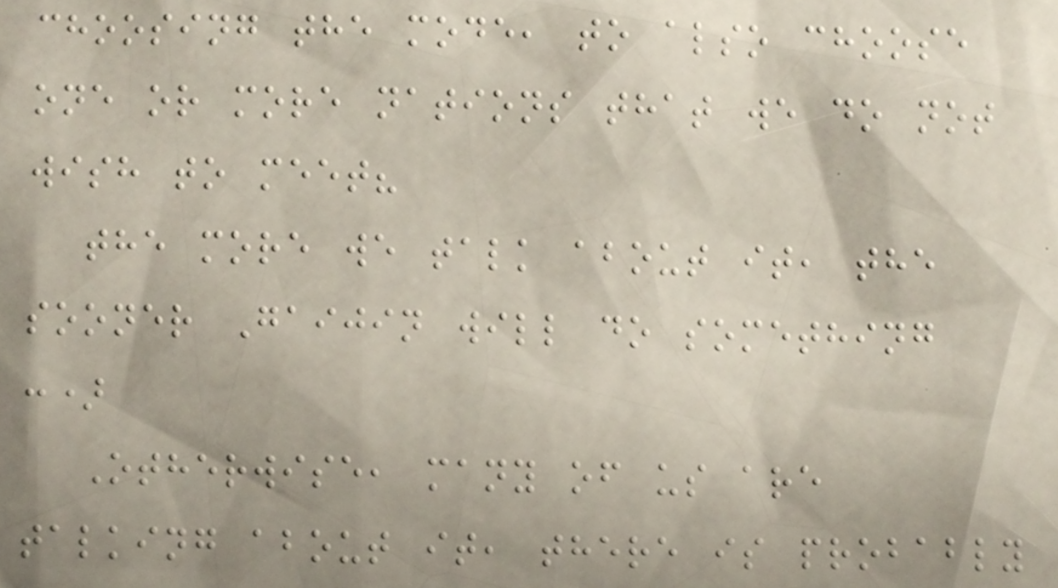choosing the mode, to also choose
one or more nations that we do not
wish to meet?
the more we talk about it, the
sooner Gaijin will do something
:)
Otherwise, many of us are
talking about it, there is probably
